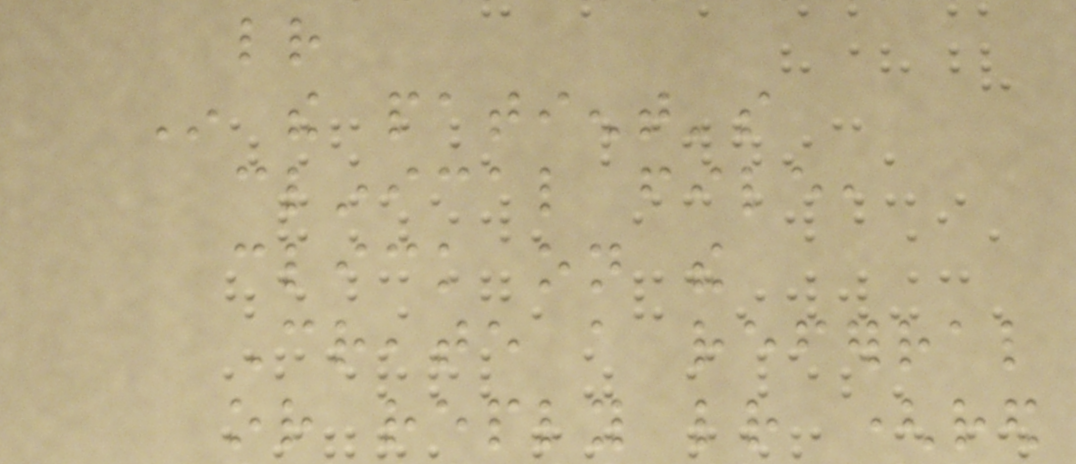letter
In the patient's
clinical file,
click on the
Create a referral
or reply letter (red
